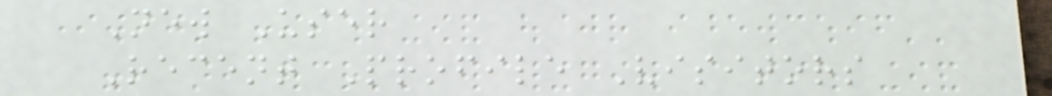New User
Recent Profile Visitors
